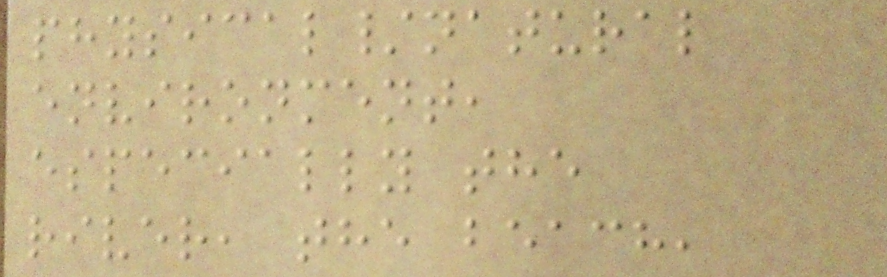physical/natural
environment,
especially the
river, the beach,
